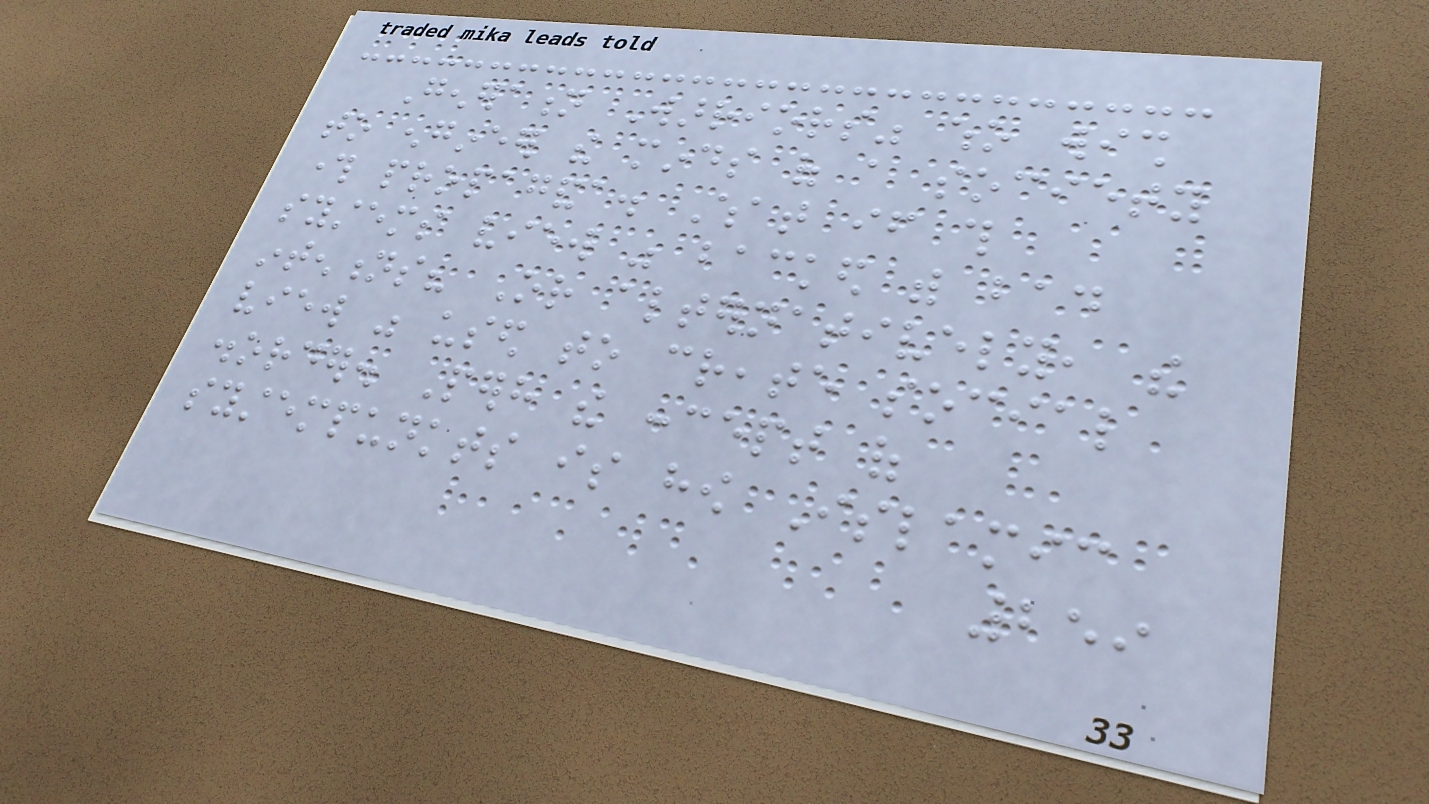Generation Warriors" who wish
to engineer the minds of a society
through propaganda. What if this
systems view was backed with bad
intentions? Or alternatively, the
view was used to create social
disorder. Perhaps the concept of
systempunkts is how Islamic
259
